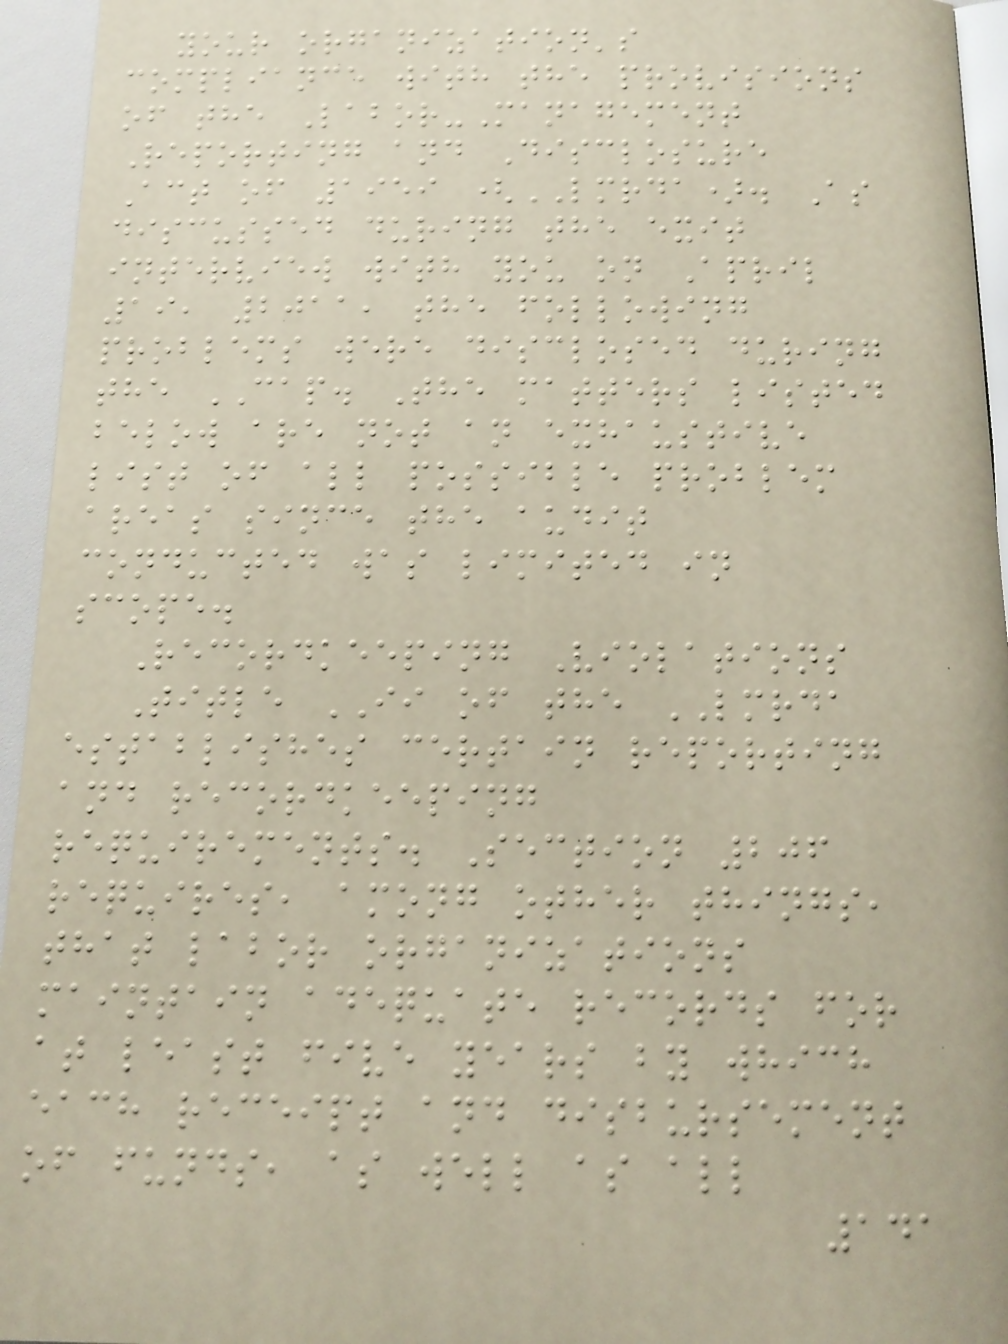your organization's
compliance with the provisions
of the Labor-Management
Reporting and Disclosure
Act of 1959 (LMRDA). As
discussed during the exit
interview with you on April
19, 2011, the following
problems were disclosed during
the CAP. The matters listed
below are not an exhaustive
list of all possible problem
areas since the audit
conducted was limited in
scope.
Recordkeeping Violations
Title II of the LMRDA
establishes certain reporting
and recordkeeping
requirements. Section 206
requires, among other things,
that labor organizations
maintain adequate records for
at least five years by which
each receipt and disbursement
of funds, as well as all
141
